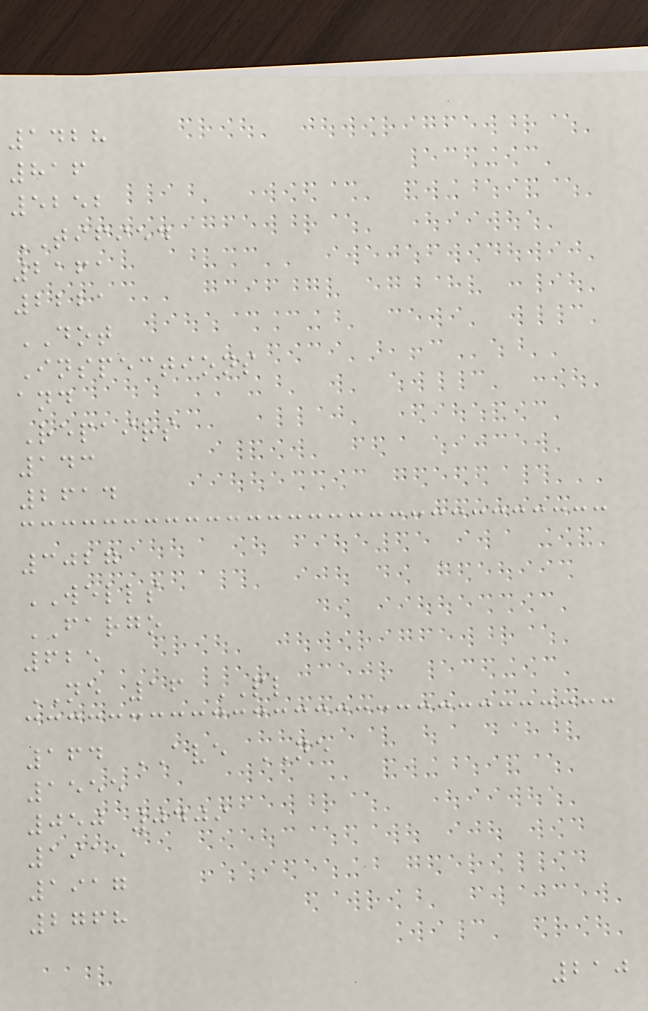1428
816
5252
TIFIED
2161
2221
DOT
Inspections
and
Repairs
143
2614
3027
WELLS
FARGO
625
NE 16 PL
164 AVE NE
1555
050 0409
1915
1917
2768
210
